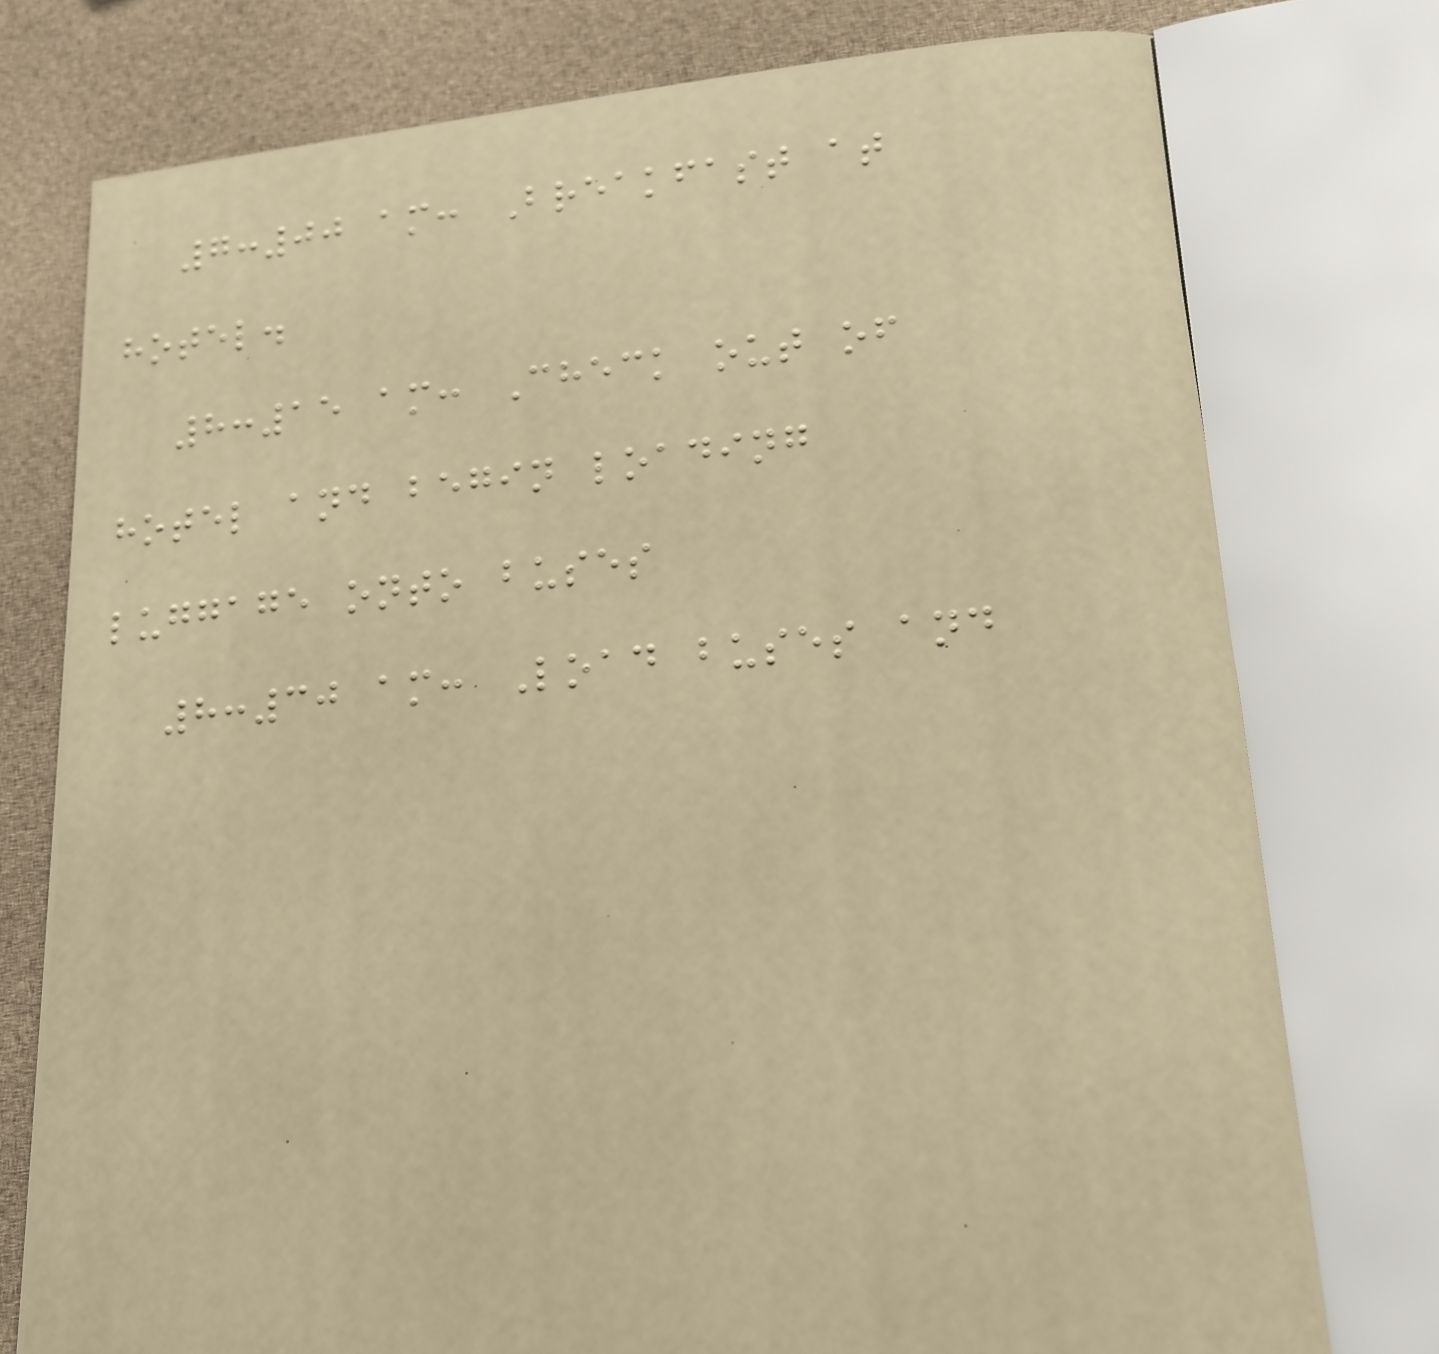7:00 am: Breakfast at
hotel.
8:15 am: Check out of
hotel and begin loading
luggage onto buses
8:30 am: Load buses and
